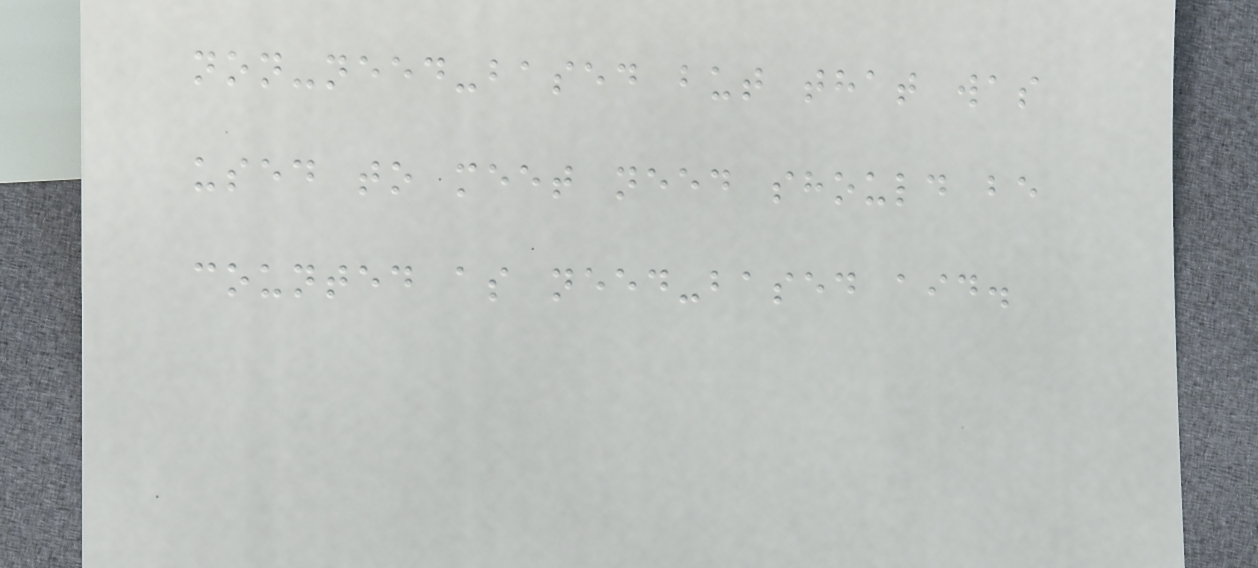non-need-based but that was
used to meet need should be
counted as need-based aid.
